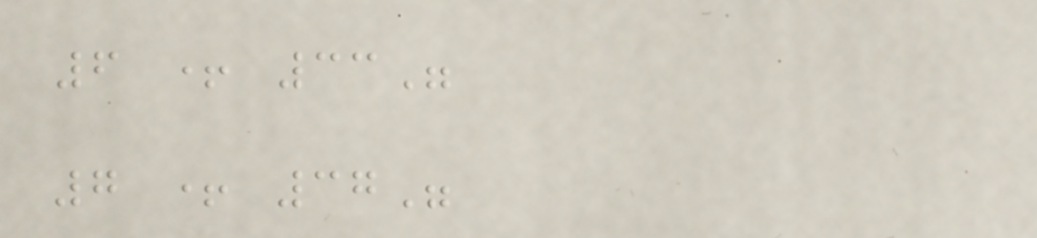6 + 33"
7 + 37"
